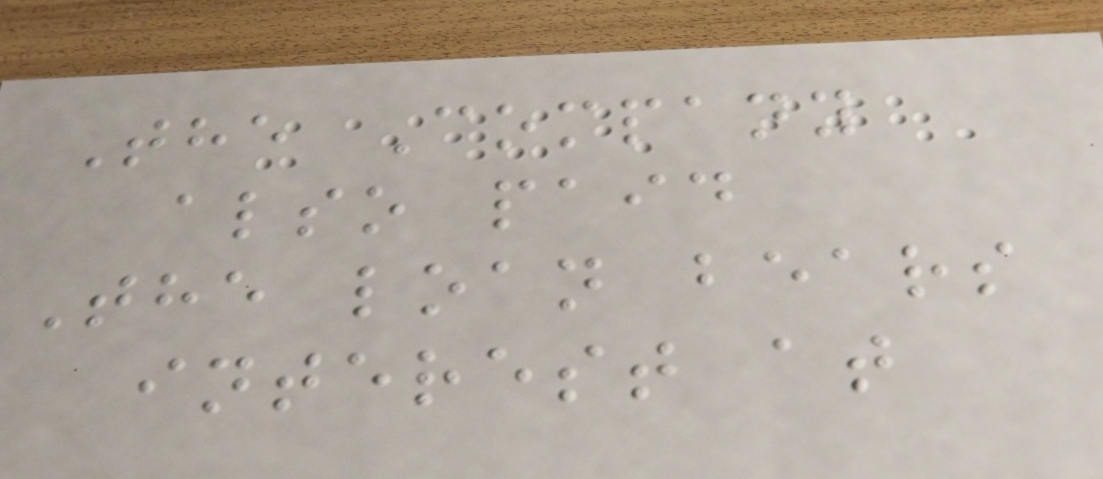The Company
also paid
The loan bears
interest at
